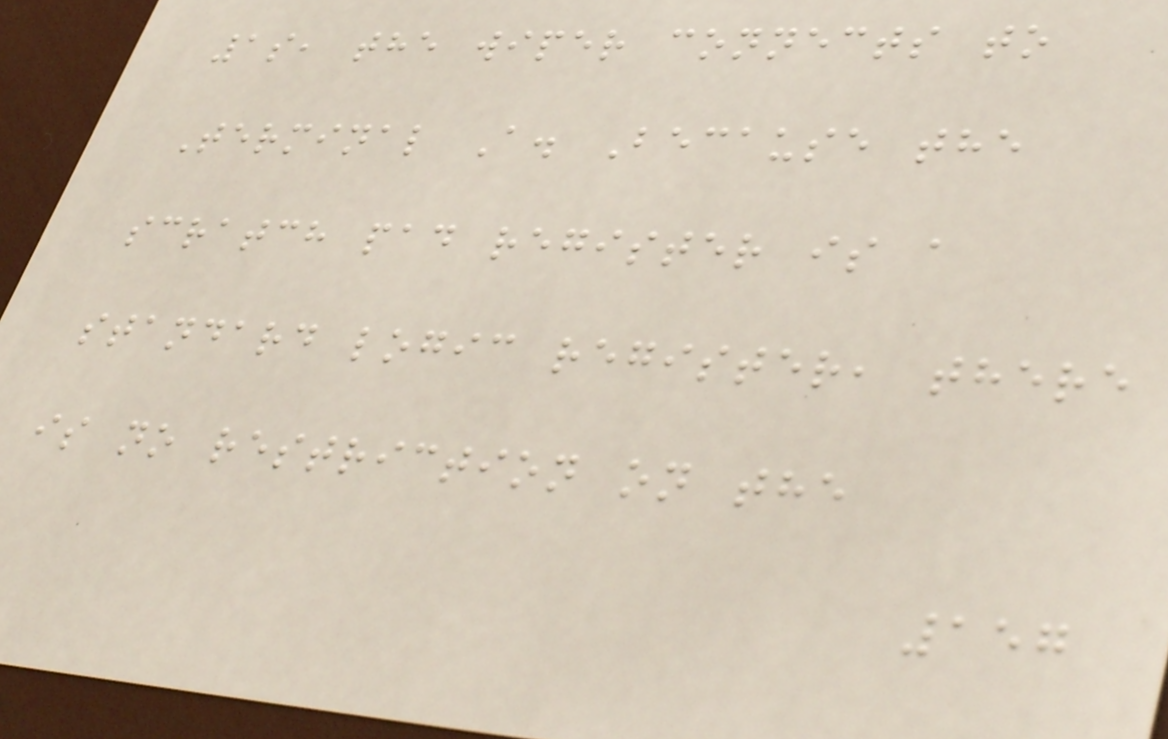1s, the wiper connects to
Terminal A. Because the
scratch pad register is a
standard logic register, there
is no restriction on the
157
